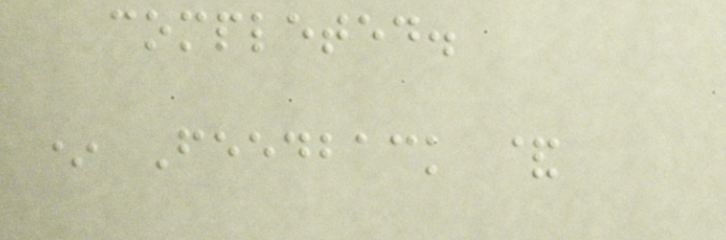completed.
* Feedback &
